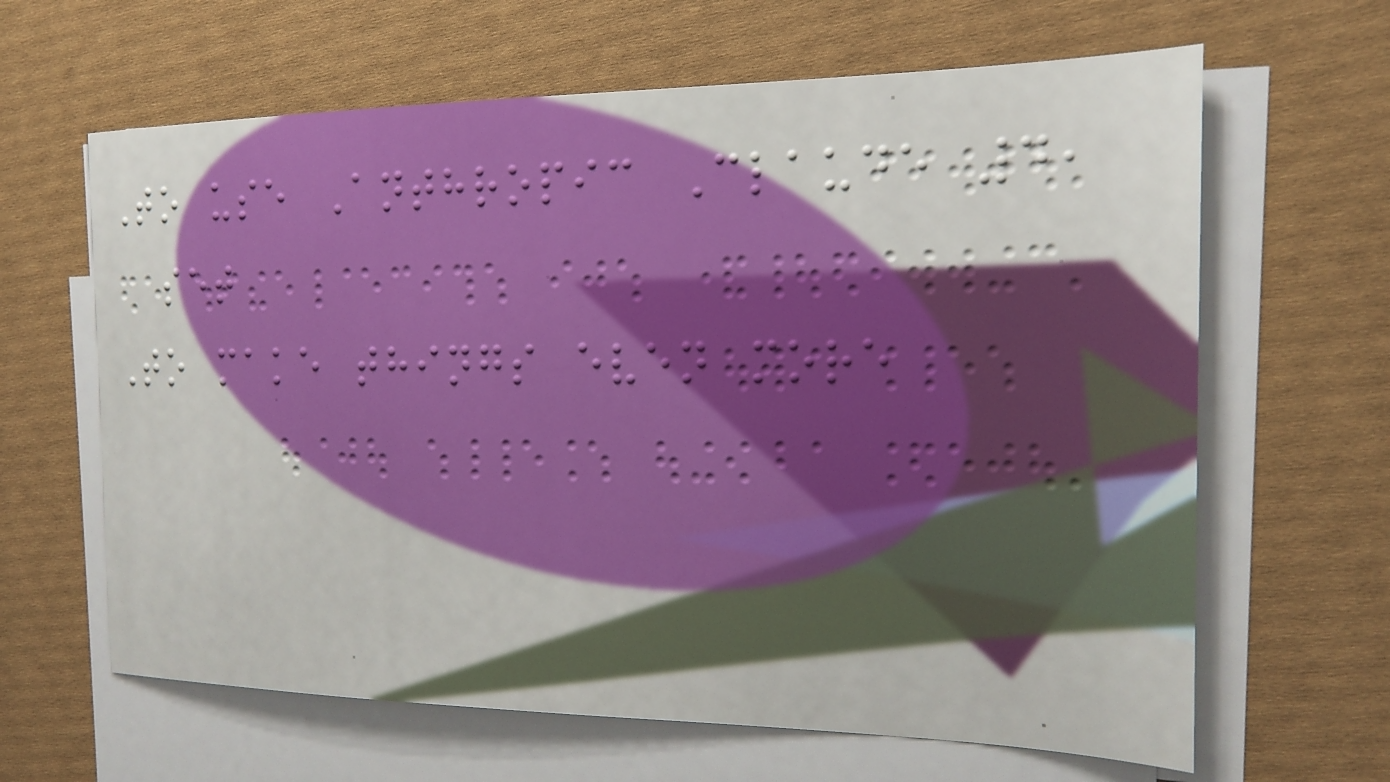To use Anthropic Claude 4,
set
To make things even more
